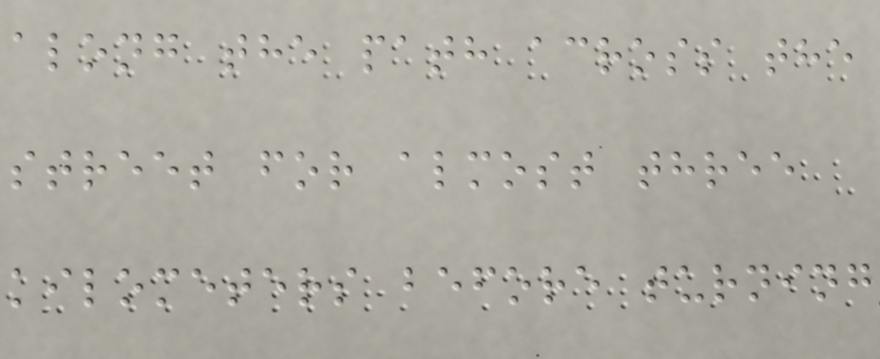along the path across the
street for almost three
kilometers before turning
